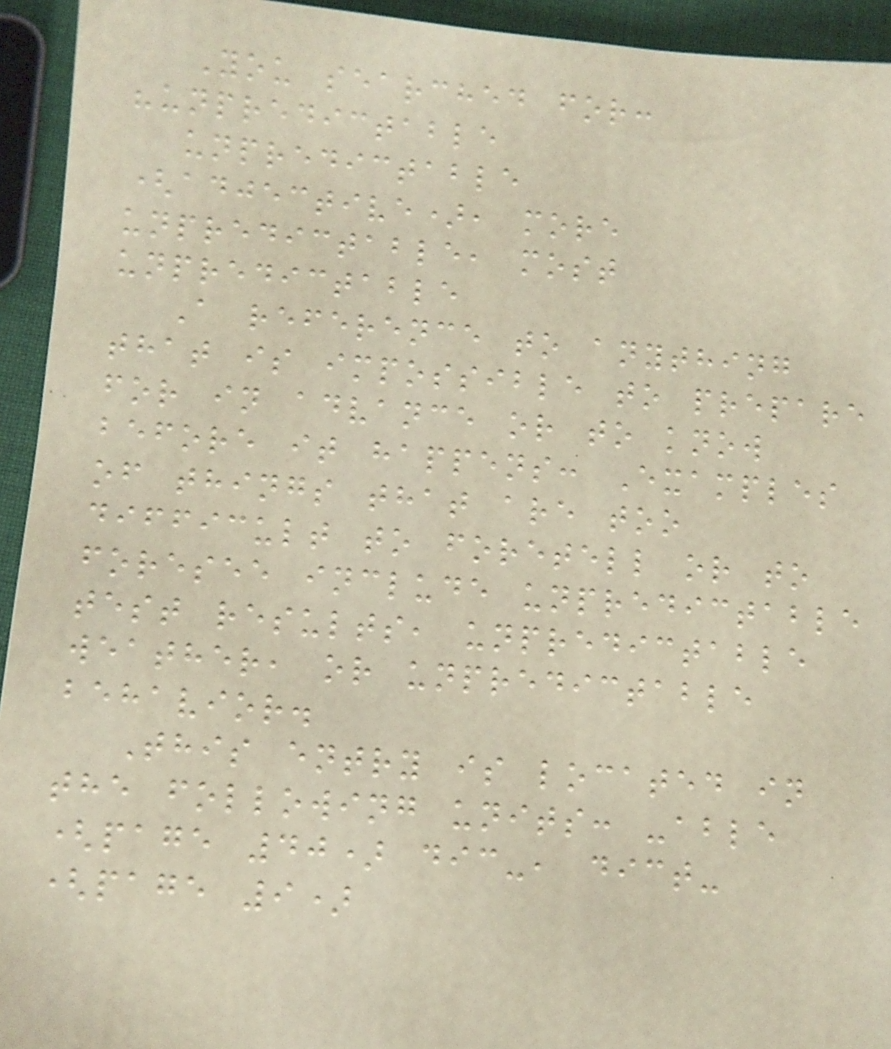You searched for:
"unpredictable
unpredictable
(adjective), more
unpredictable, most
unpredictable
A reference to anything
that is impossible to prepare
for in advance or to know
before it happens: Examples
of things that are too
difficult to foretell or to
foresee include unpredictable
test results, unpredictable
weather, or unpredictable
behavior.
This entry is located in
the following units: -able
(page 40) dic-, dict-
(page 9)
